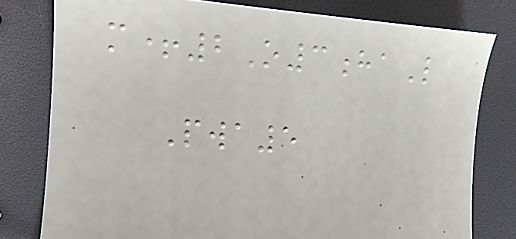m+2O3haL
Pwa5
